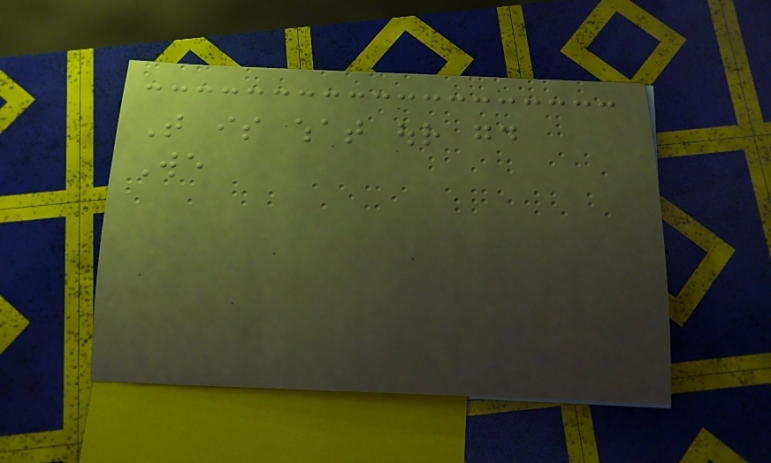That is what our good
We
